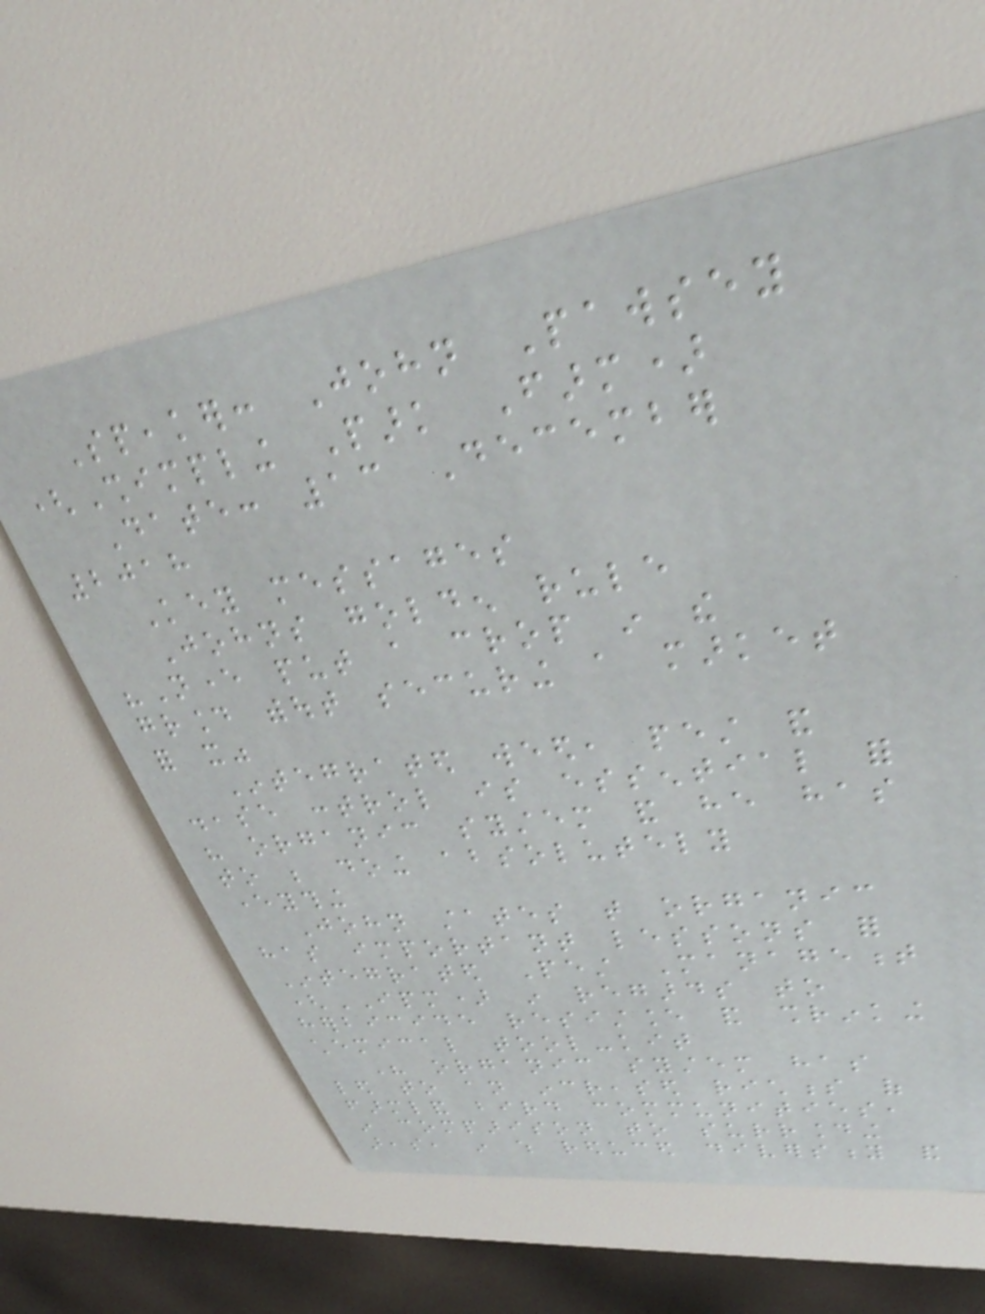Speaker: John Pawsey
(Shimpling Park Farm)
Date: 13 December
2018
Key messages
Johns golden rule
"Never put a crop in the
ground without securing a market
for it"
Integrated weed, pest and
disease control is essential for
his organic system and he has
to be doing absolutely
everything
John states that organic
has important lessons for
Integrated Pest Management
(IPM) in regards to
herbicide resistance and shrinking
chemical tool-kit
His organic system has
led to an increased richness of
farmland bird communities,
in comparison to surrounding
areas, in which reduced diversity and
